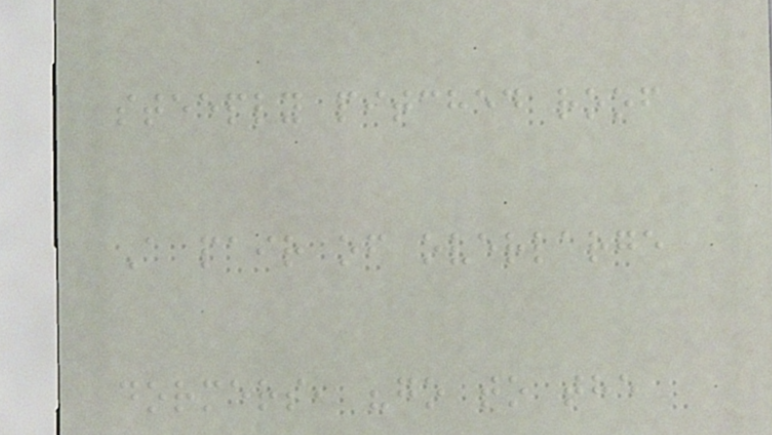steeply pitched roof
A pair of overlarge
dormers, "go to the
